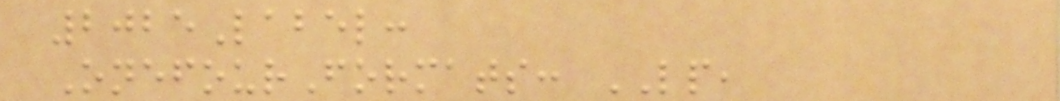2025Label:
OnefourFormats: LP,
